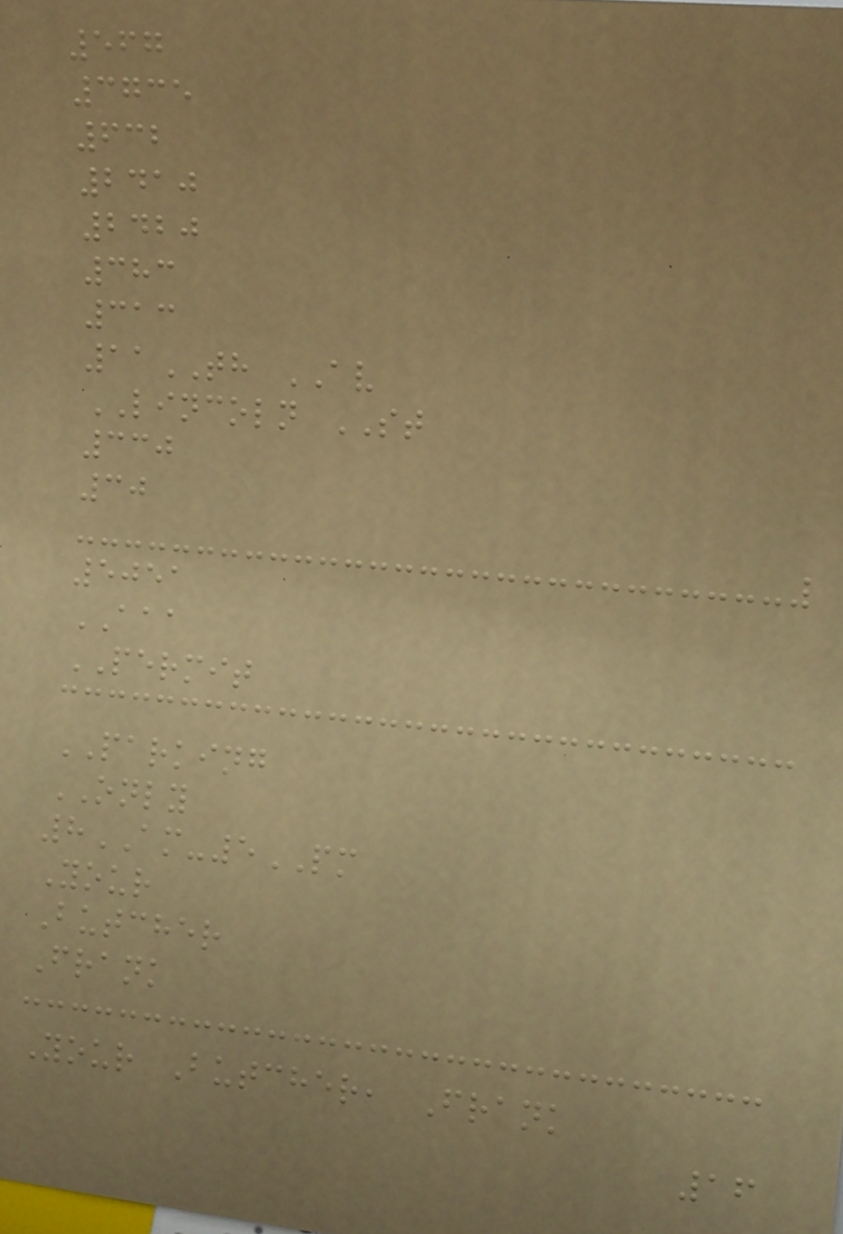567
3735
632
2410
2420
383
313
11TH AV
LINCOLN ST
330
30
5051
AAA
PERMIT
PARKING
ONLY
8AM-5PM
Your
Butcher
Frank
Your Butcher, Frank
16
